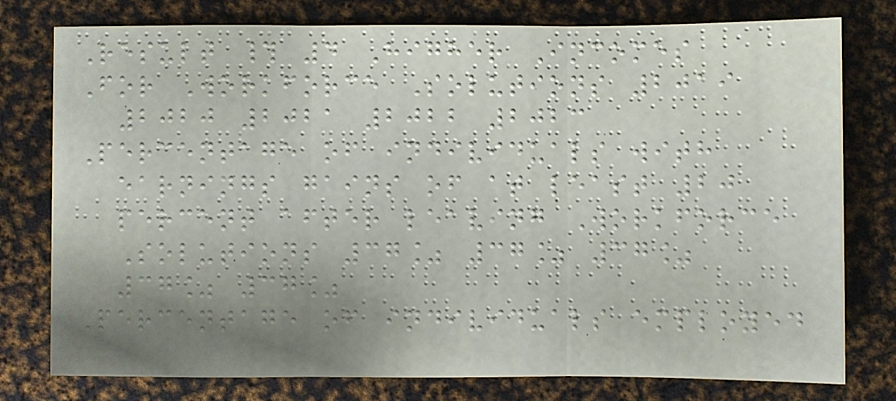Result # 4 Higher Incomes
For Workforce Solutions 2019
2020 2021 2022 2023
Percentage of individuals with
earnings gains of at least 20
percent after leaving Workforce
Solutions 37% 37% 37%
37% 37%
Percentage of individuals employed
